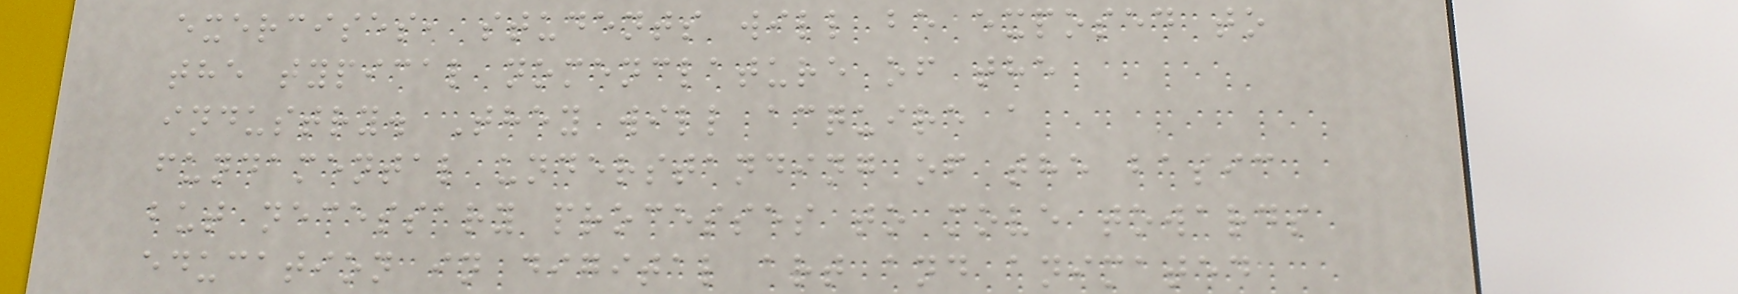exercises, students will be exposed to
the typical nomenclature of the
industry. They will acquire a
fundamental understanding of the basic
but necessary processes to move towards
education in digital art and animated
